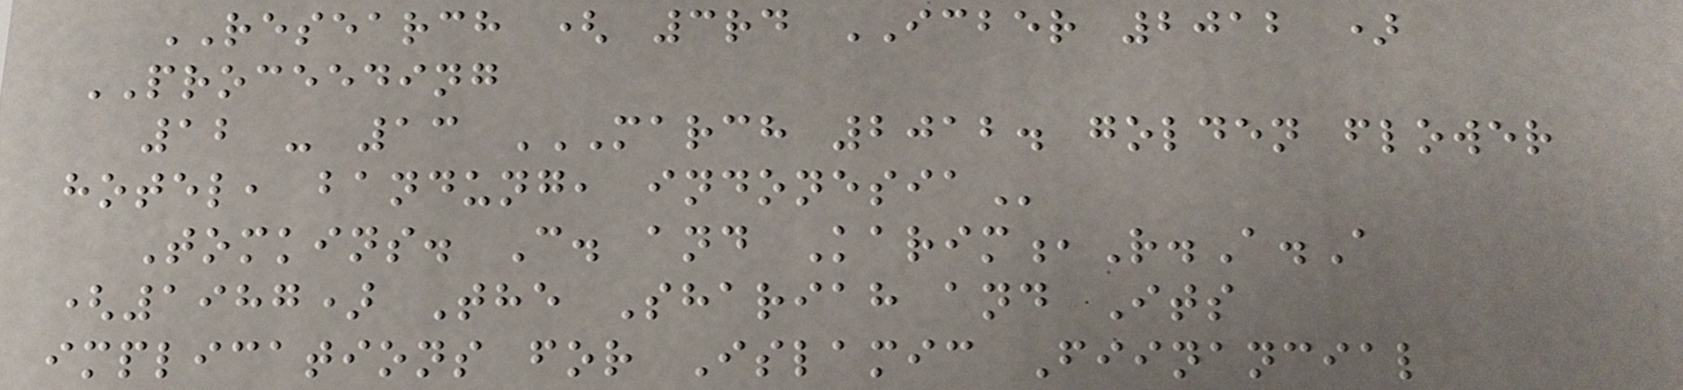RESEARCH ( 3rd ICBER 2012 )
PROCEEDING
12 - 13 MARCH 2012. GOLDEN FLOWER
HOTEL, BANDUNG, INDONESIA
Tomkins. C. and Karim,R.A.A
(1987) The Shariah and Its
implications for Islamic Fiinancial
